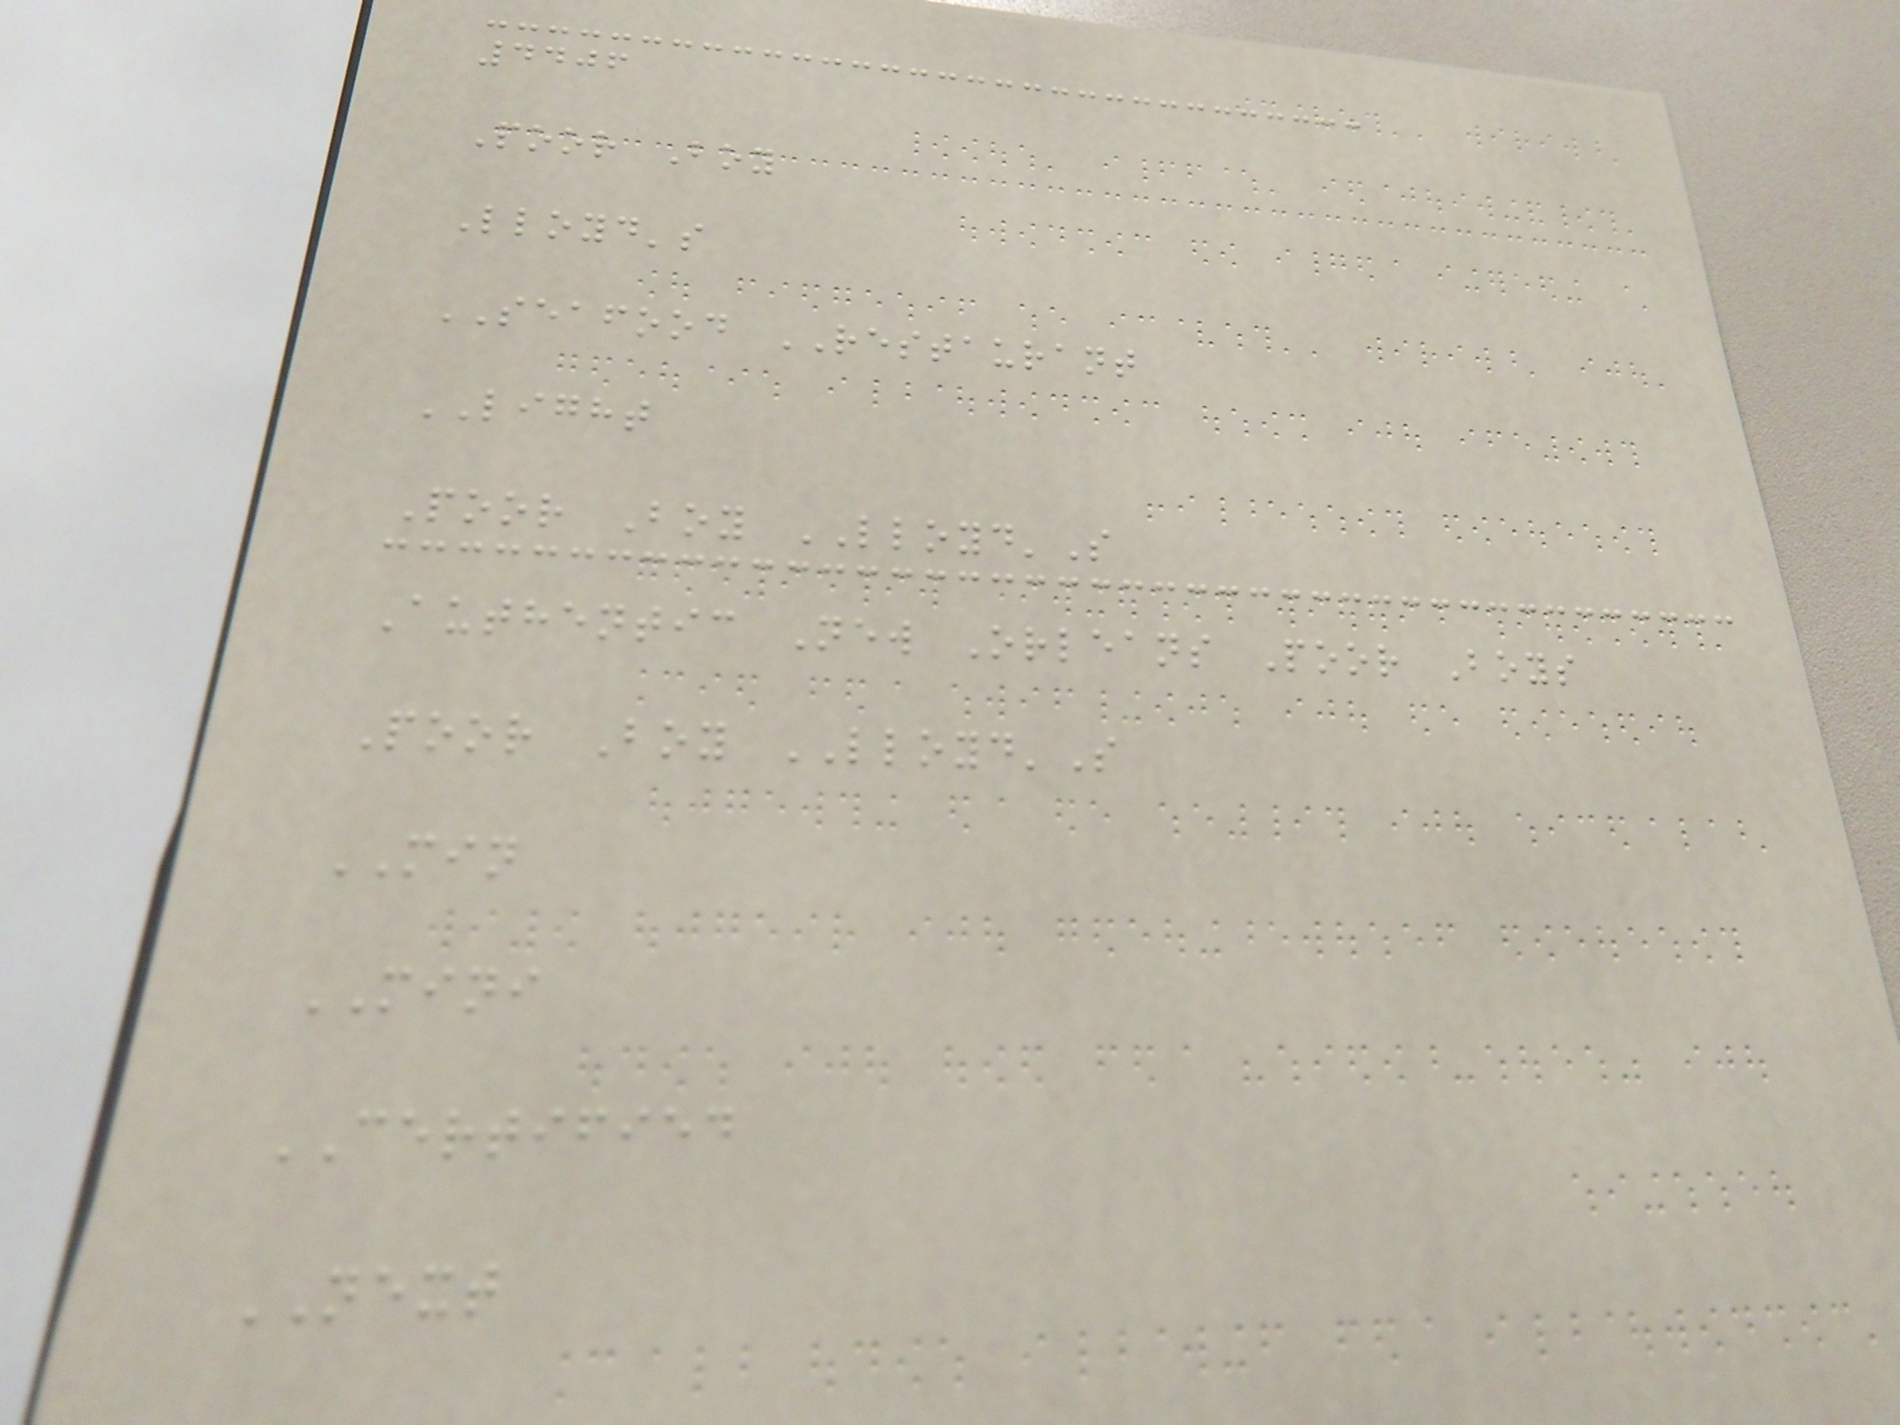4406
Poor Boy
Lloyd's
SEAFOOD RESTAURANT
LIGHT
Poor Boy LLOYD'S
Authentic New Orleans Poor Boys
Poor Boy LLOYD'S
MIN
MINI
CERTIFIED
NEXT
